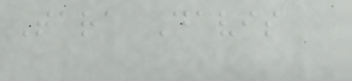Tara Davis
